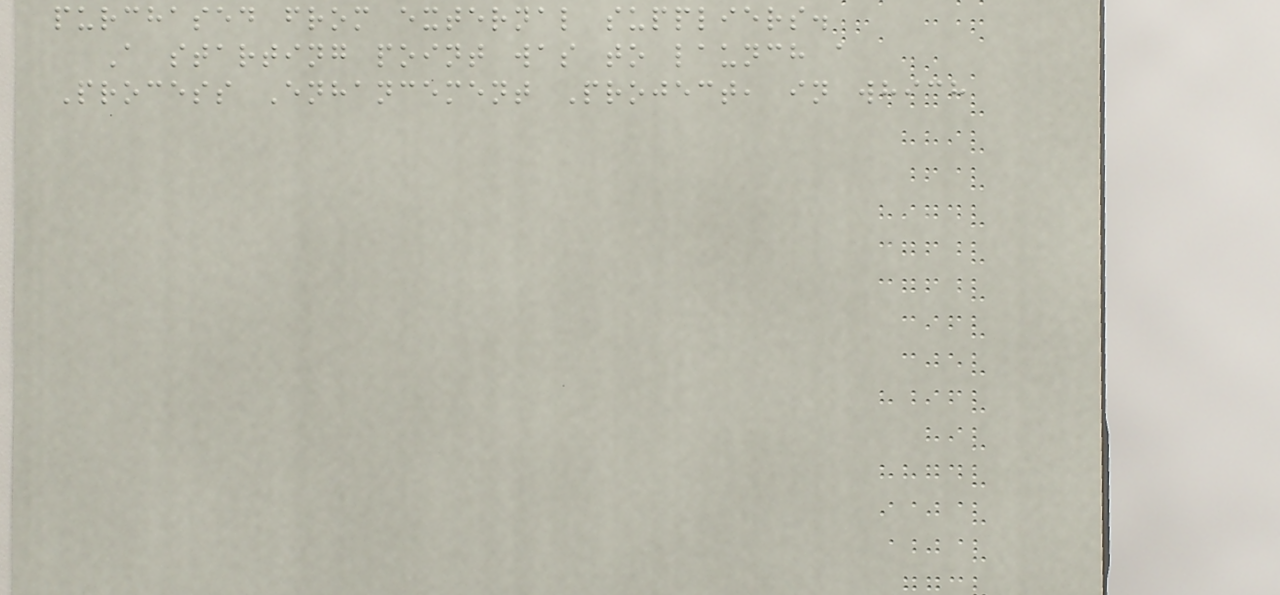purchased from external suppliers.
A starting point was to launch a
Process Enhancement Project, in which
